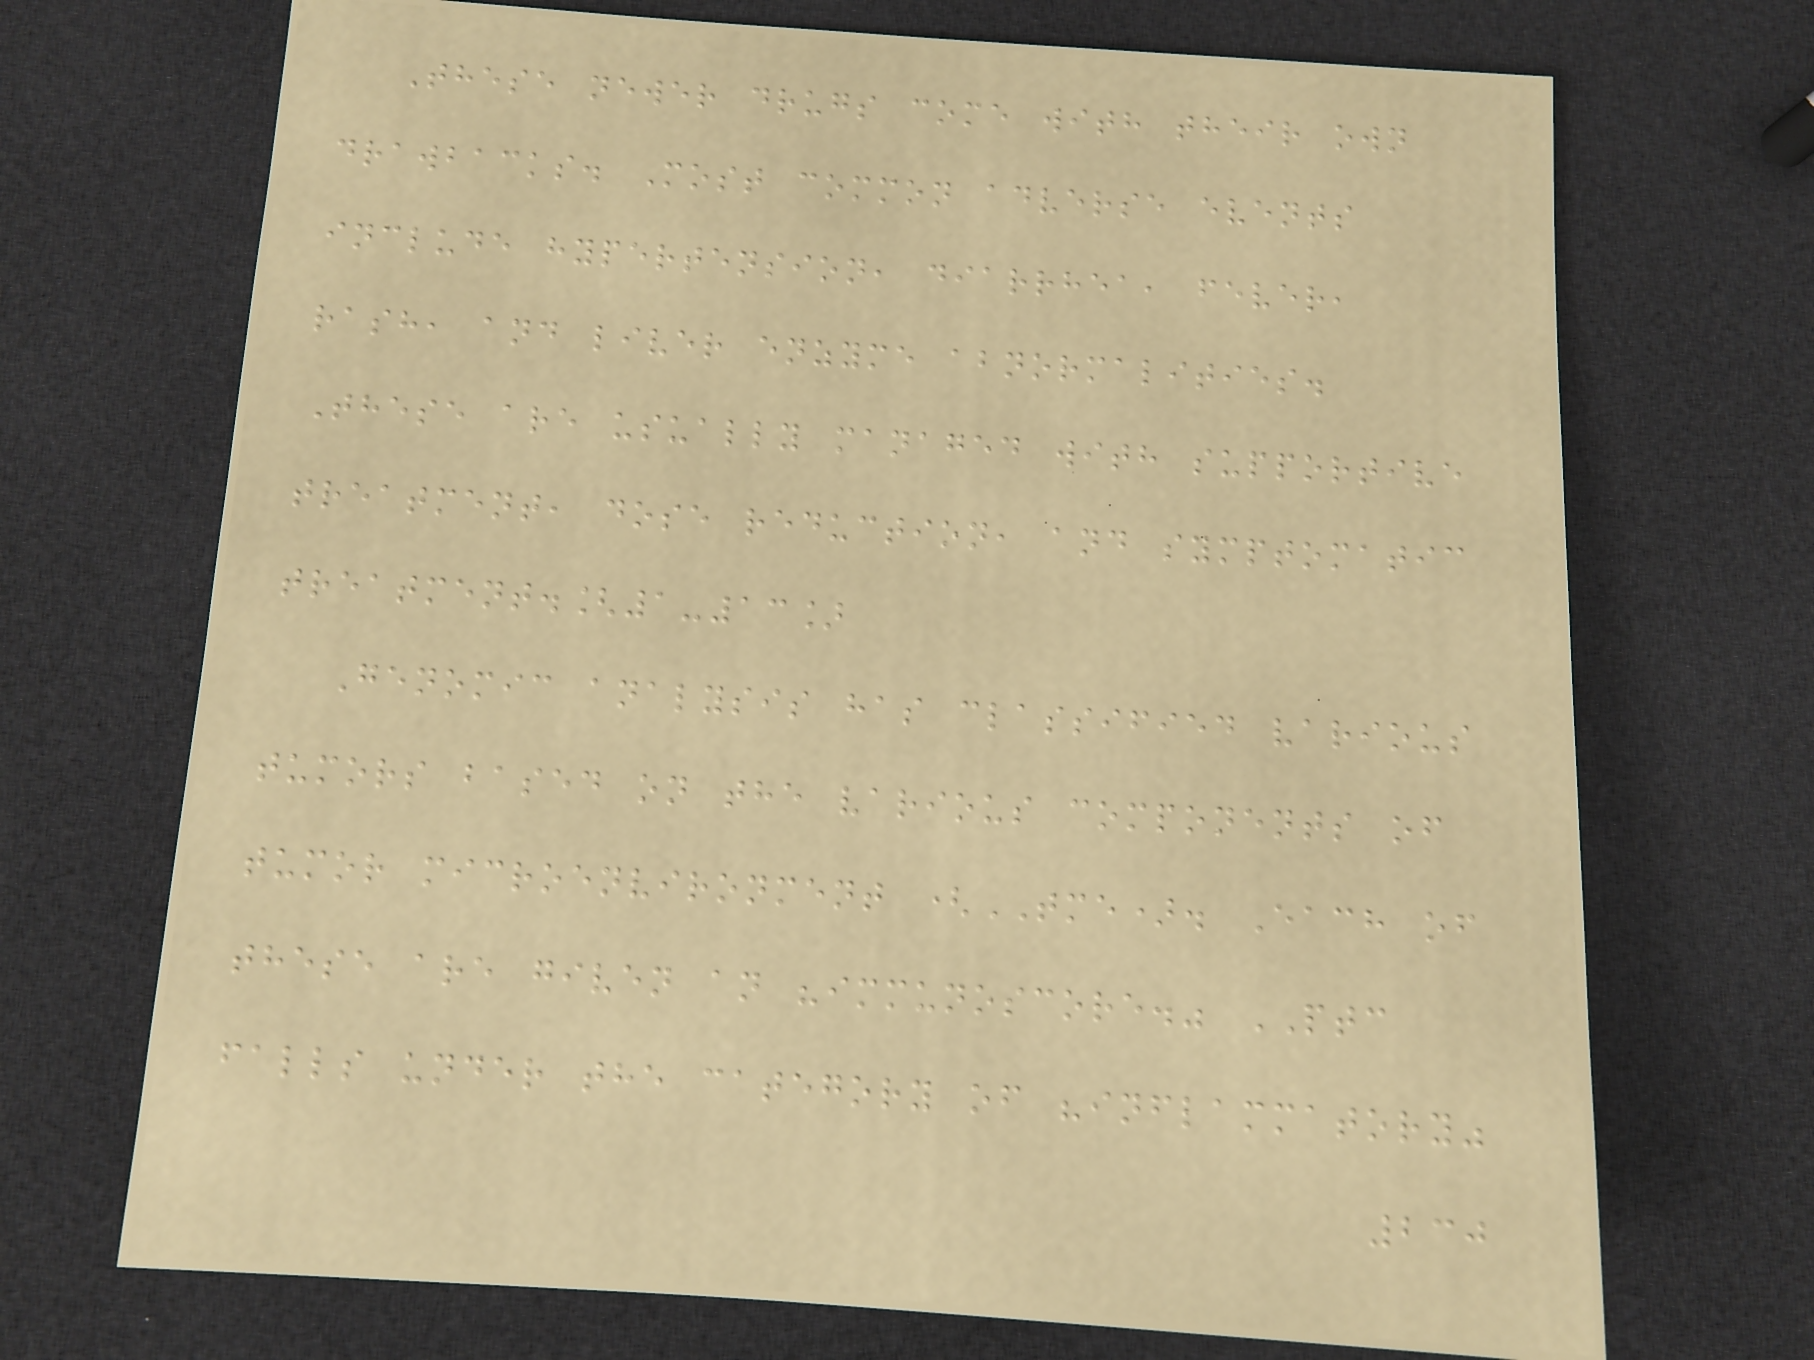These newer drugs come with their own
drawbacks. Most common adverse events
include hypertension, diarrhea, fever,
rash, and liver enzyme abnormalities.
These are usually managed with supportive
treatment, dose reduction, and symptomatic
treatment.[1-13]
Genomic analysis has classified various
tumors based on the various components of
tumor microenvironment (TME). Each of
these are given an "immunoscore." PTC
falls under the category of "inflammatory"
230
